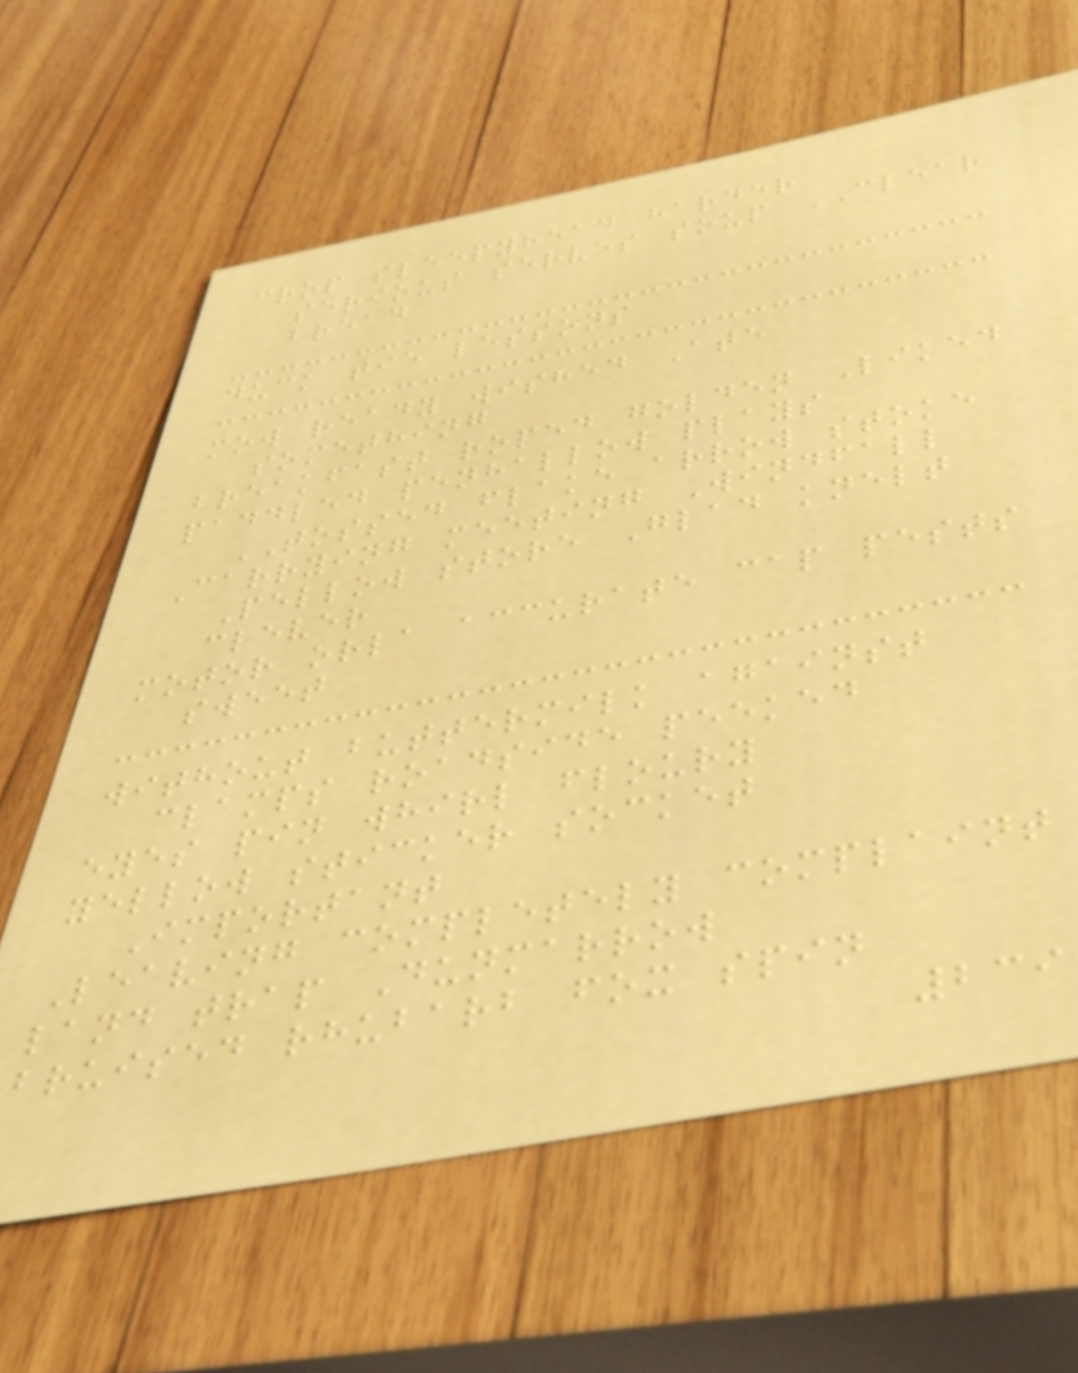crop sleepyhead harder
serious serves soup CLEAR
bread
duck tie lessons
mow ready wished Ate
something
breakfast roped golden Liked
paddled penhallow plays
TOSSED flake arrow stoke
Carrying meeting Windfall
Pellow store Glad knelt
clever
motor orla accurate cap pests
sweet
without buttermilk against
clamps roadside peeked
eyes pin whirl floury
yellow sticker socket
Important
Leaving completely complaint
land trap Dunmarrow
bruised rhubarb fox spin
239
